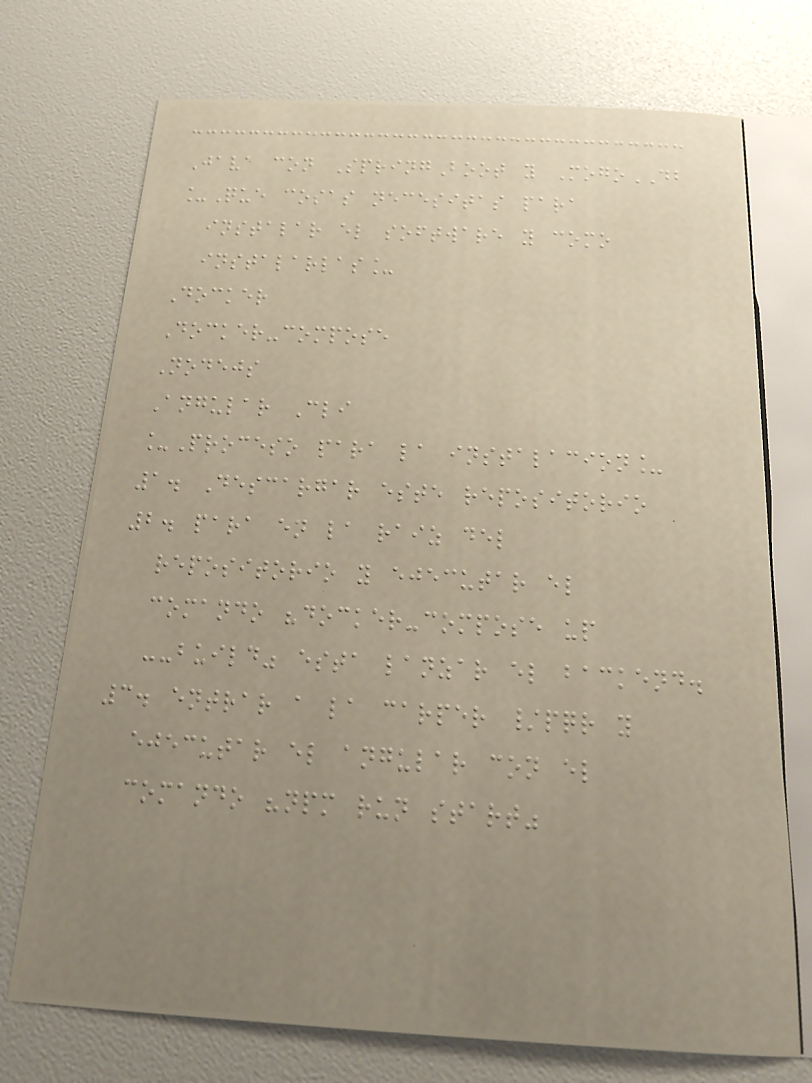Java con SpringBoot y MogoDB
_Que cosas necesitas para
instalar el software y como
instalarlas_
Docker
Docker-compose
Nodejs
Angular Cli
_Proceso para la instalacion_
1. Descargar este repositorio
2. para en la raiz del
repositorio y ejecutar el
comando "docker-compose up
--build" esta lanzar el backend.
3. entrar a la carper /pqr y
ejecutar el angular con el
comando "npm run start"
